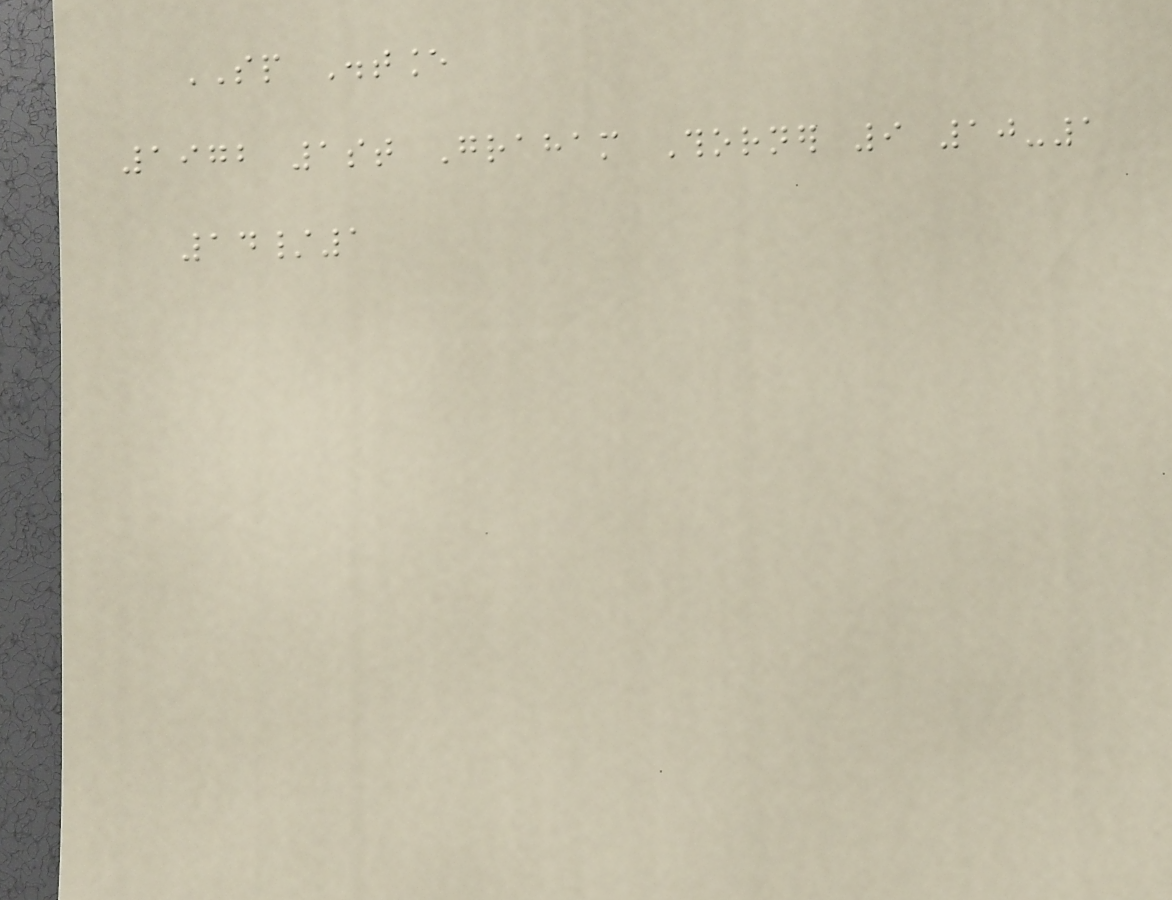SP Distance
1972 1st Graham Thorner 9 10-1
14/1
